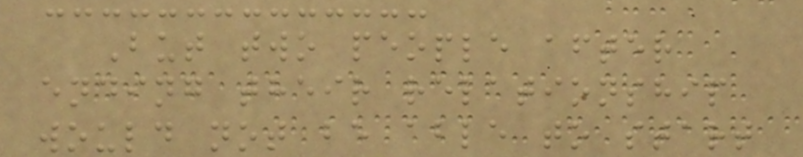But two people after
ending their relationship
would not be able to start
